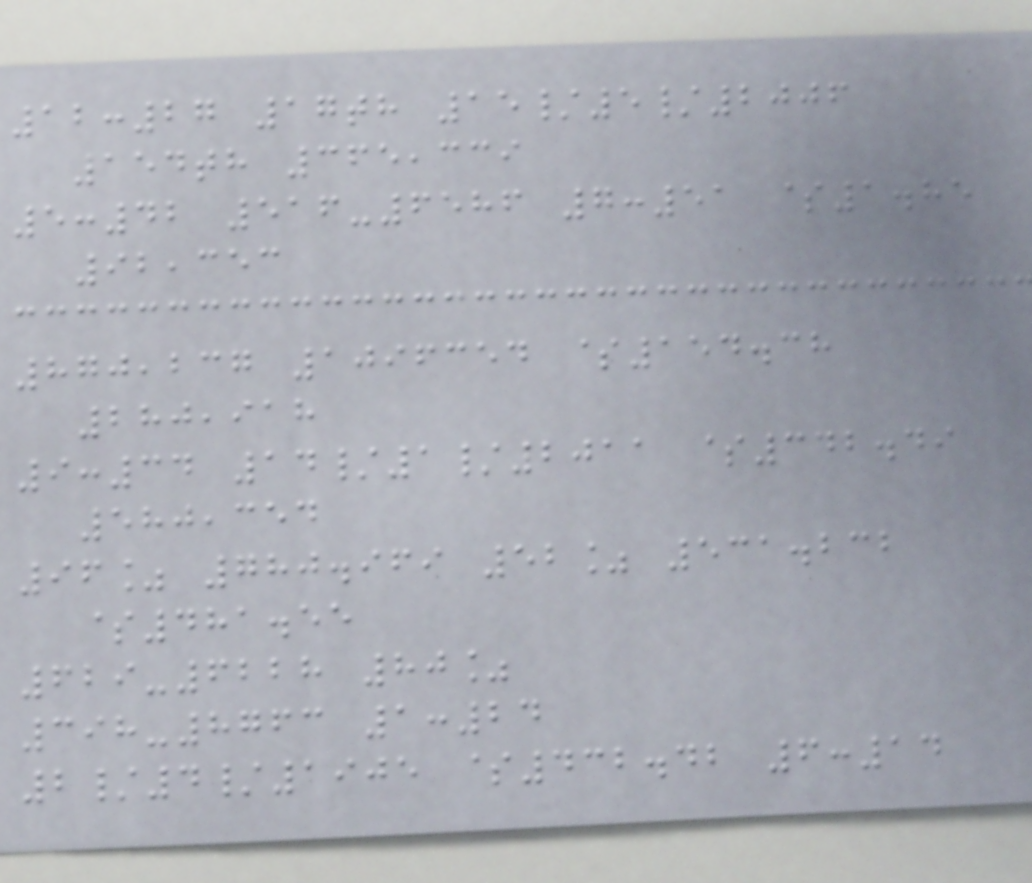12:27 17th 15/5/2006
154th 365,339
5:42 516-6586 7:51 $1.85
92,353
870,237 1096354 $154.38
280,918
9:34 14/1/2011 $342.49
580,354
96% 780.969 52% 531.232
$481.55
629-6228 80%
398-8763 1:24
2/4/1905 $432.42 6:14
